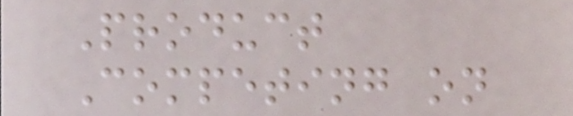Product
Competing on
